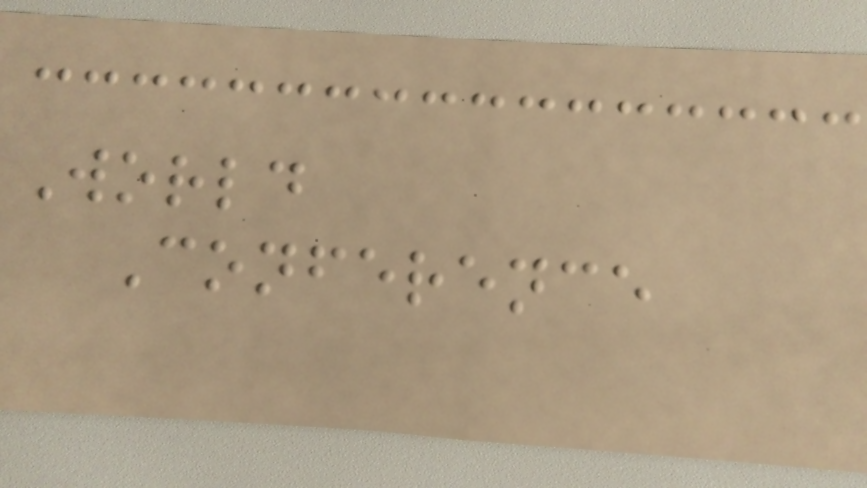World
Conference
